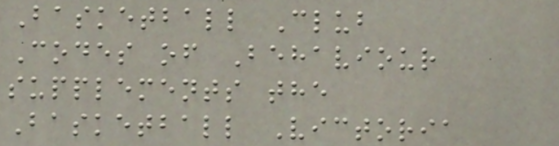Basketball Club
Codes of Behaviour
supplements the
Basketball Victoria
